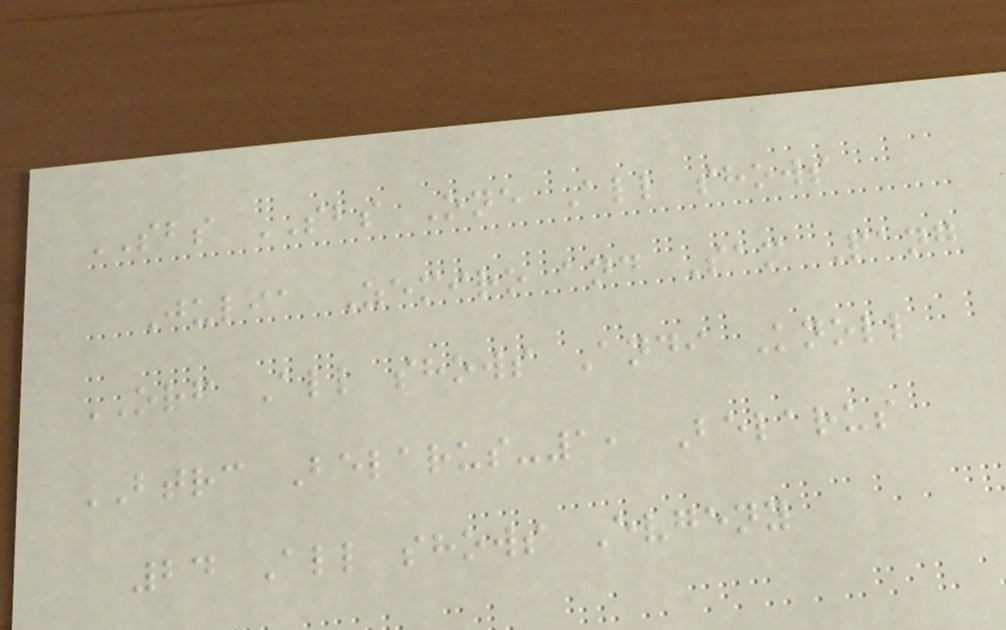SBS SBS One All shows
Julia Zemiro and Sam Pang
ORF All shows Andi Knoll
BTRC Belarus-1, Belarus
24 All shows Evgeny
